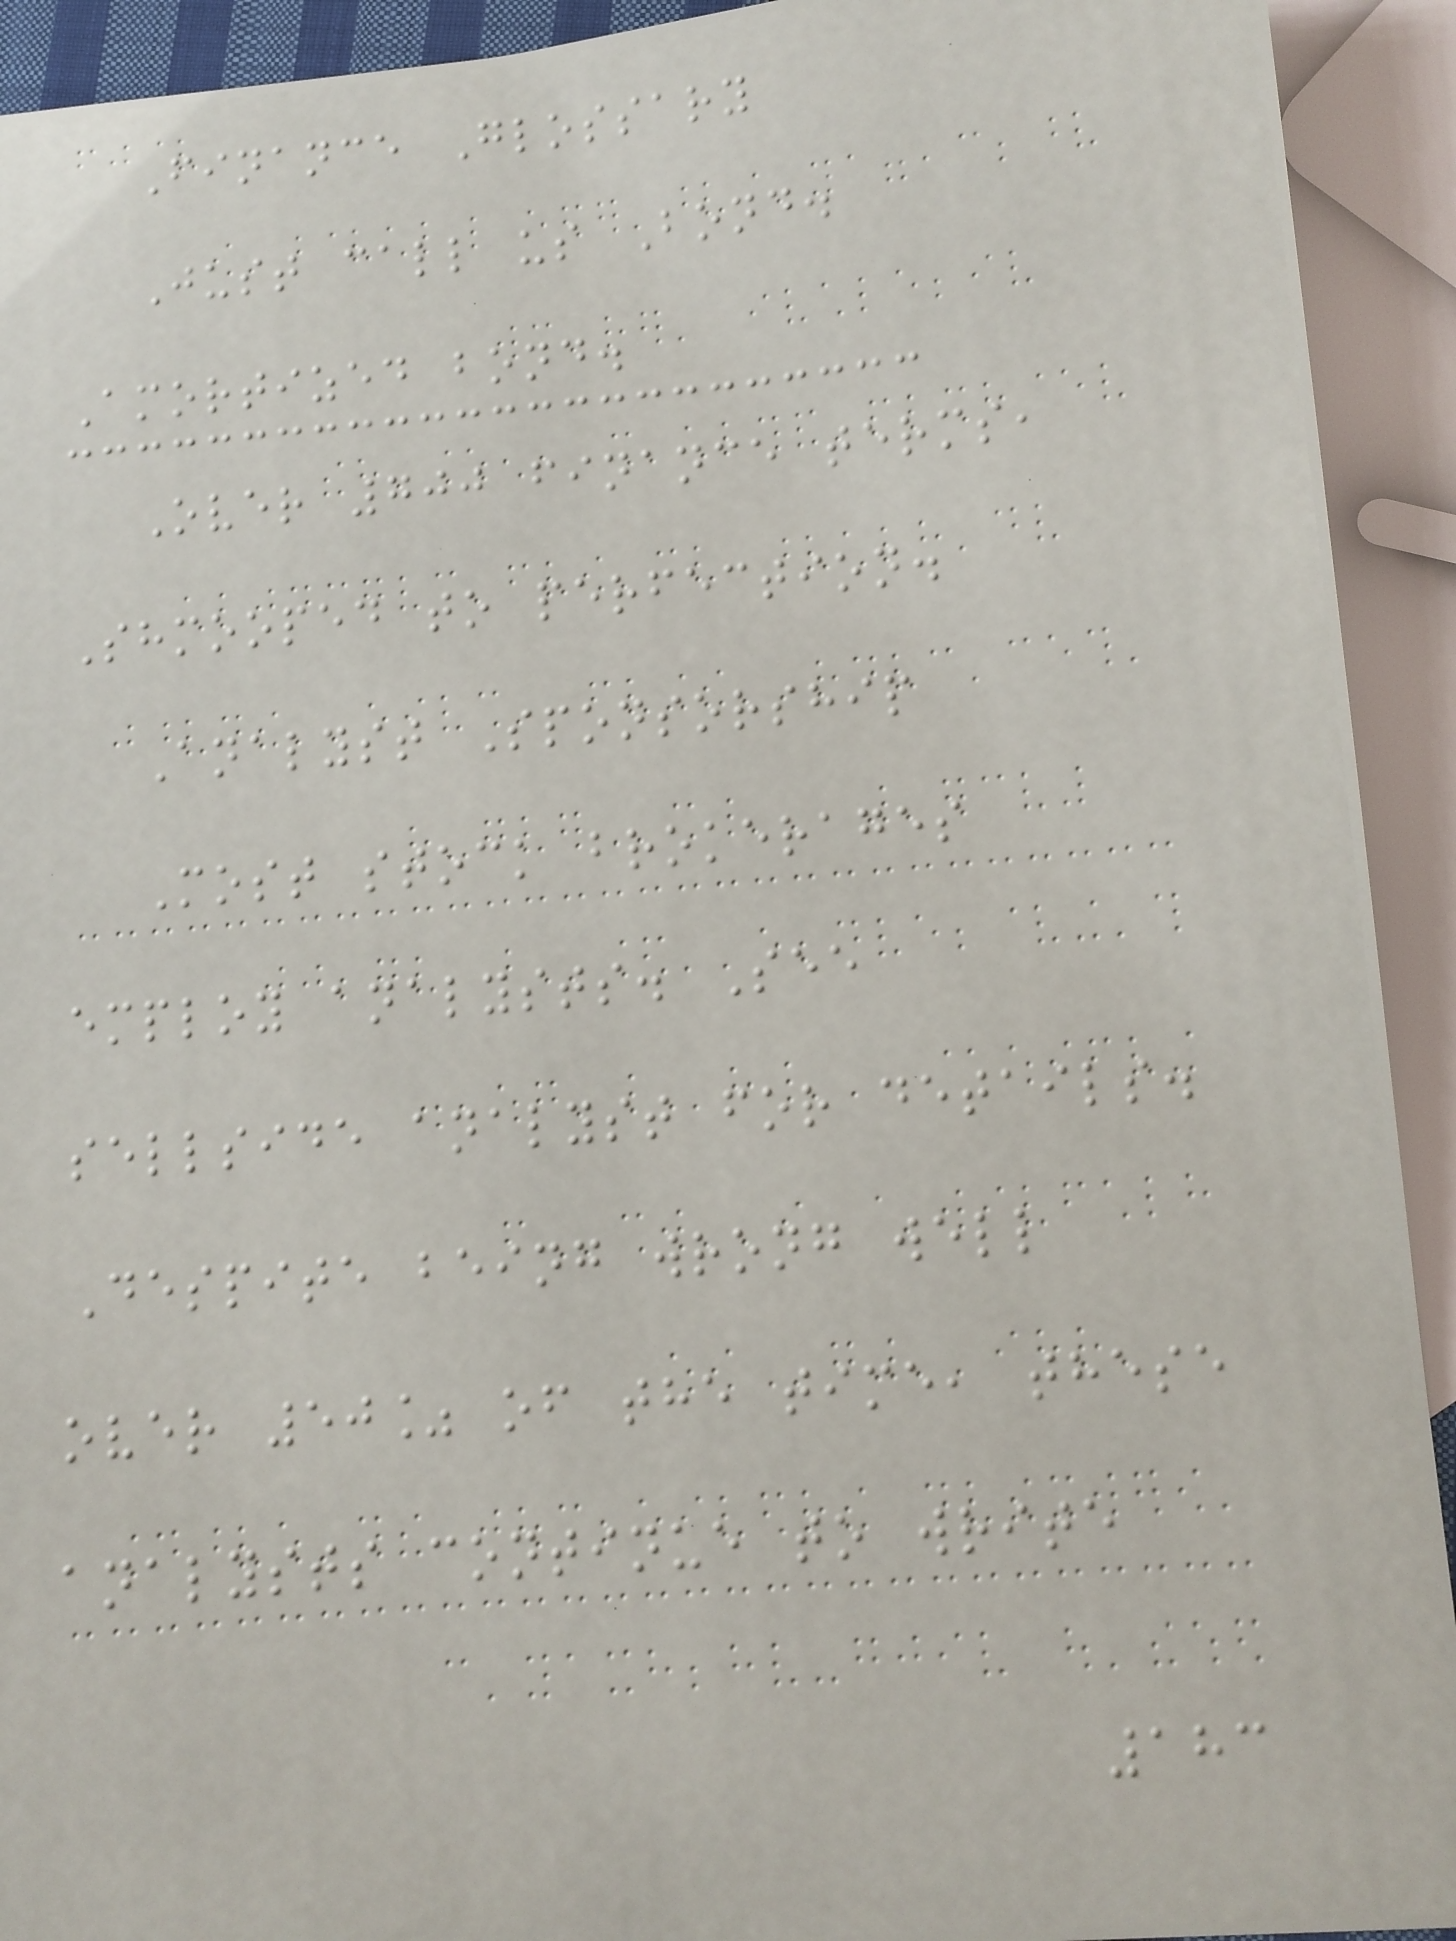Finance Glossary
Just call us Bond.
Amortized bond.
Over 700 finance terms,
Shmooped to perfection.
Analyst Sponsorship
Most stock brokerages
employ analysts. See
sellside analyst for details.
Despite being wrong well
over 50% of the time, these
analysts continue to write
183
